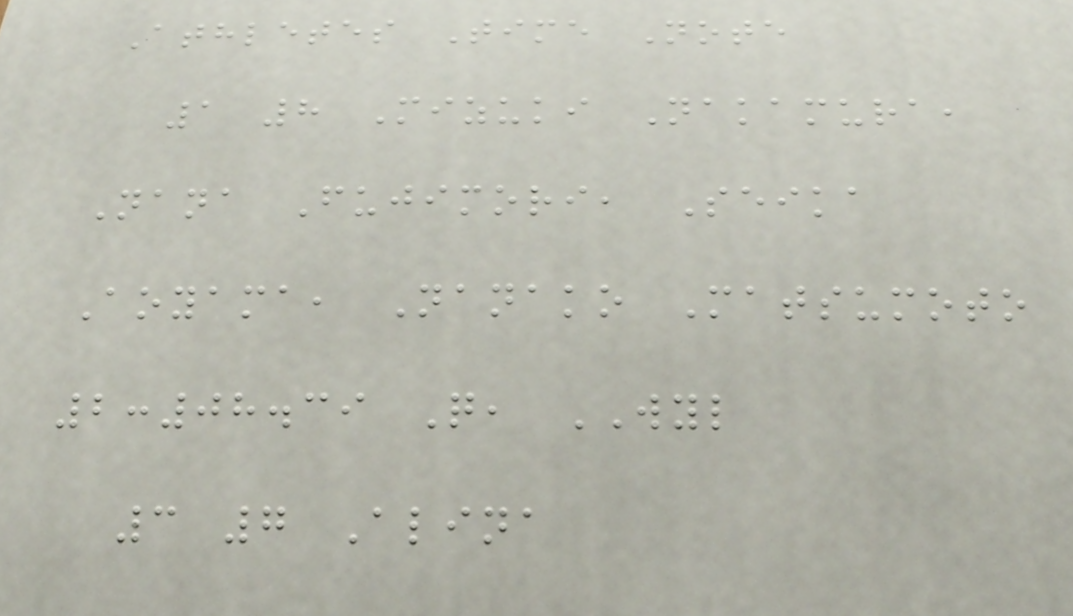Athletes Time Note
1 8 Mizuki Nakamura,
Nana Fujimori, Seika
Aoyama, Nanako Matsumoto
2:08.39 Q, WYL
3 7 Alina
